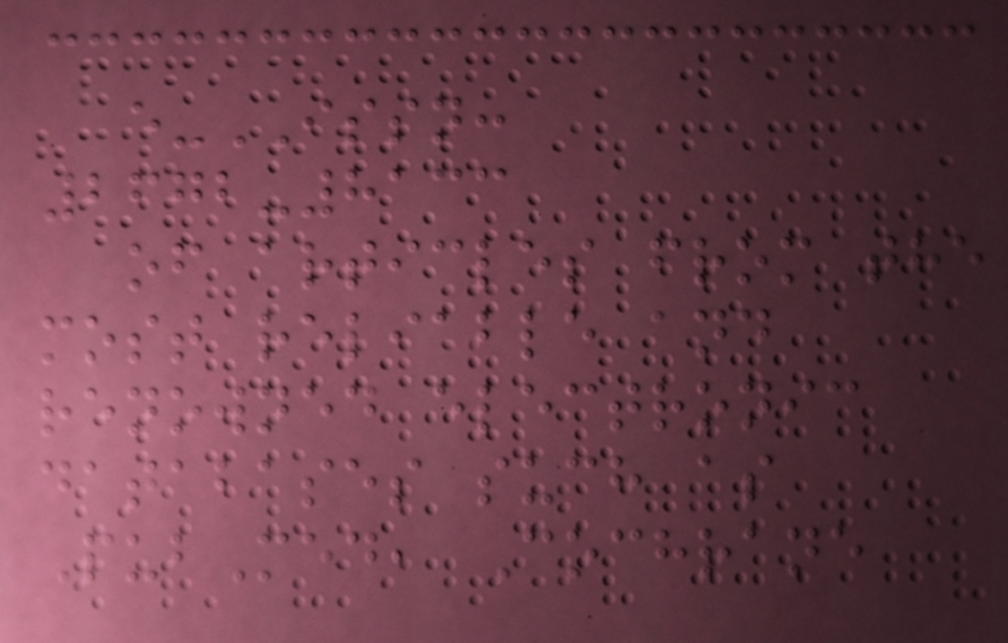e-ISSN:
2672-8133
of articles from the
most reliable and
renowned electronic
databases such as
PubMed, Cochrane
